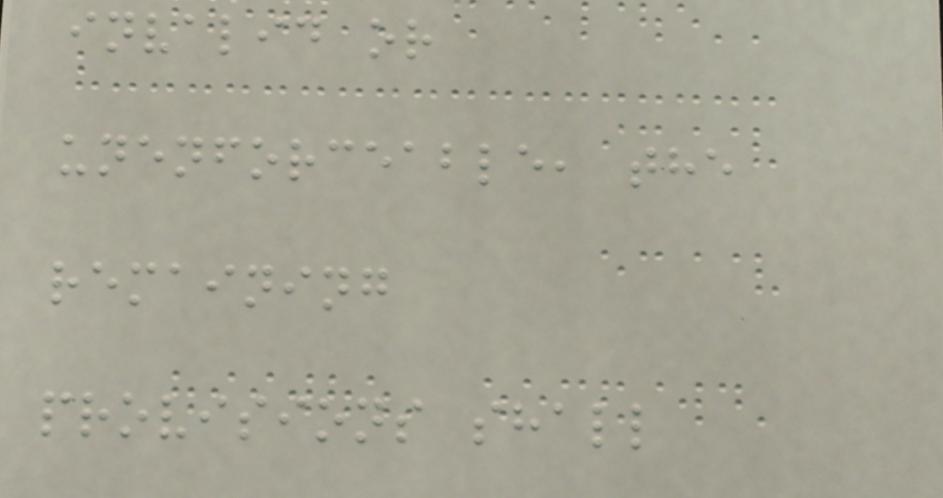invalid or
unenforceable, the
remaining
provisions shall
